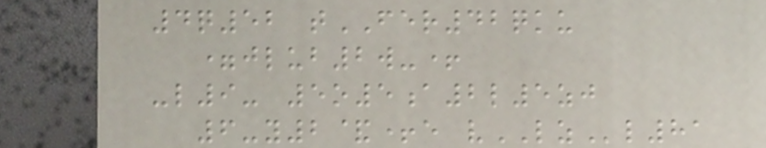4q52 tFER42qku
=jlub2w-+
-l9- 5o5a2l5zj
6-y2&+e vLZl81
